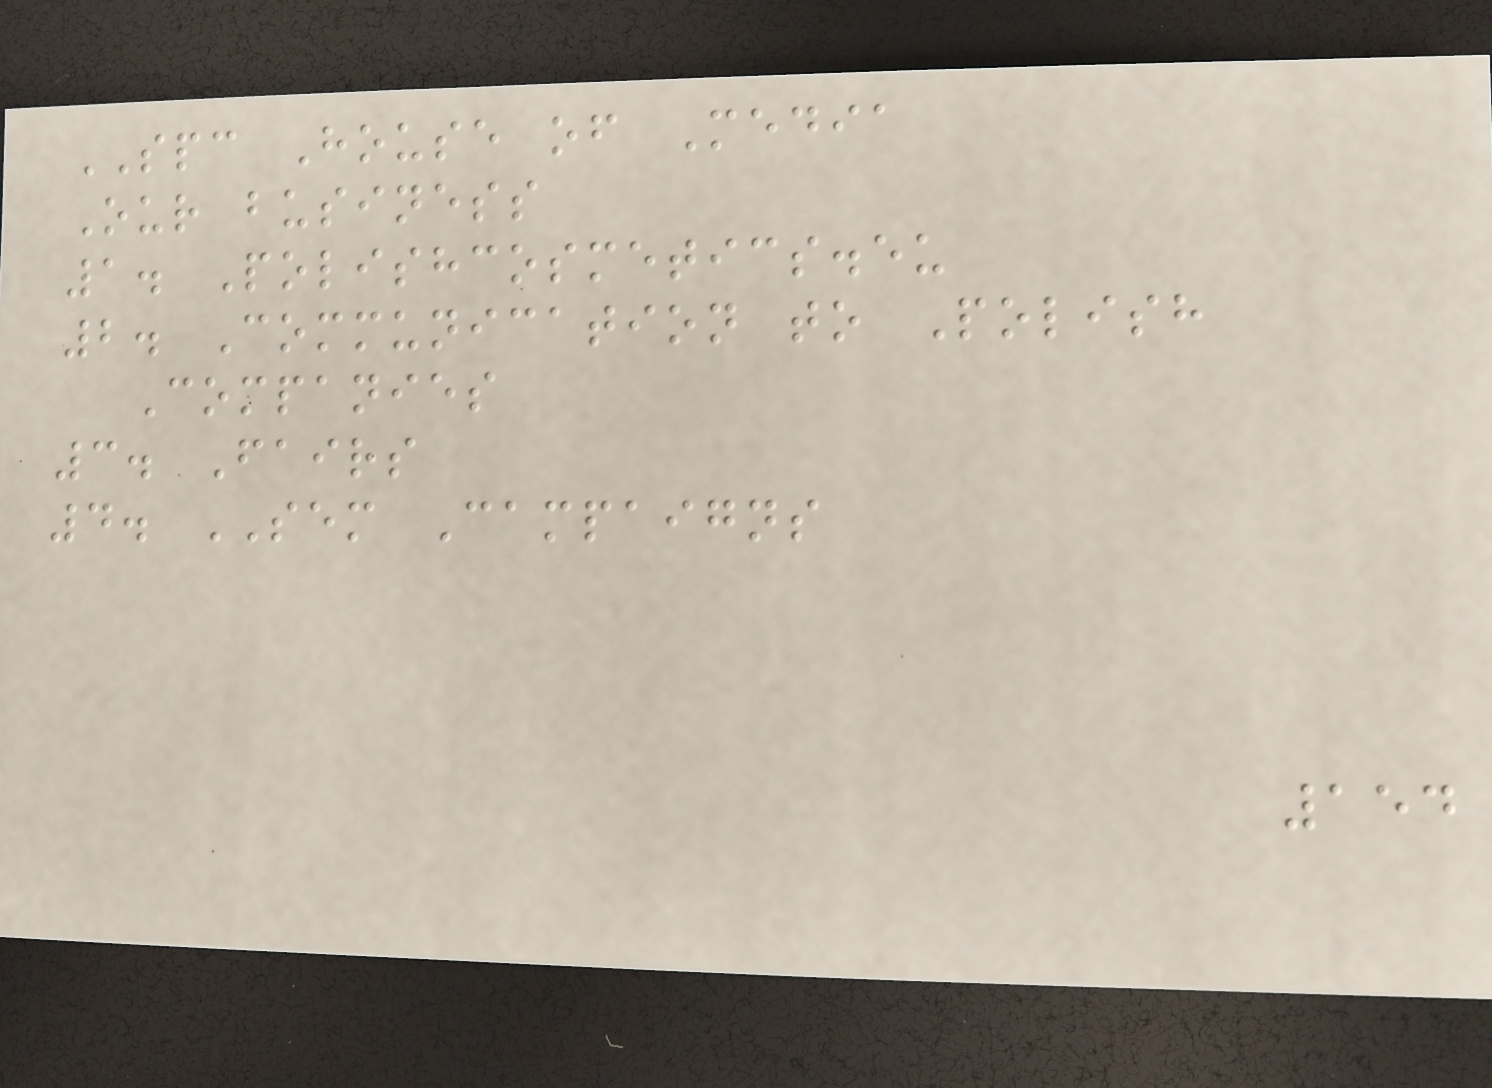SPC House of Media
Our business
1. Polishcosmetics.eu
2. Communication to Polish
Companies
3. Fairs
4. SEM Campaigns
154
